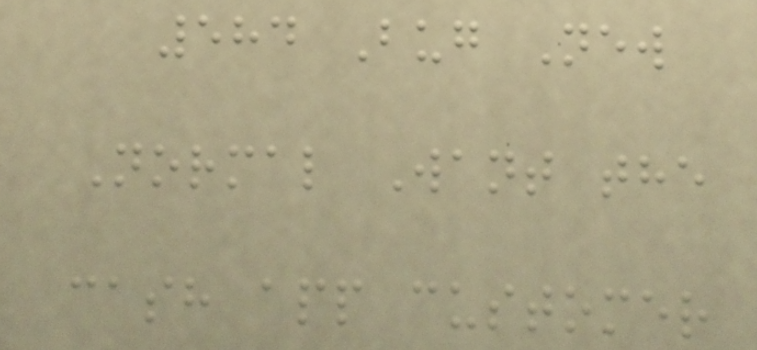584 Bug New
Normal Want the
cash app customer
